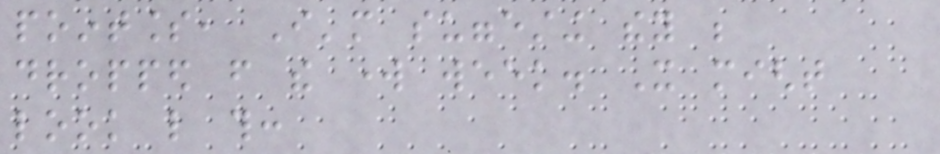pointless, I'm suggesting they be
dropped from the work week. It might
look like this:
